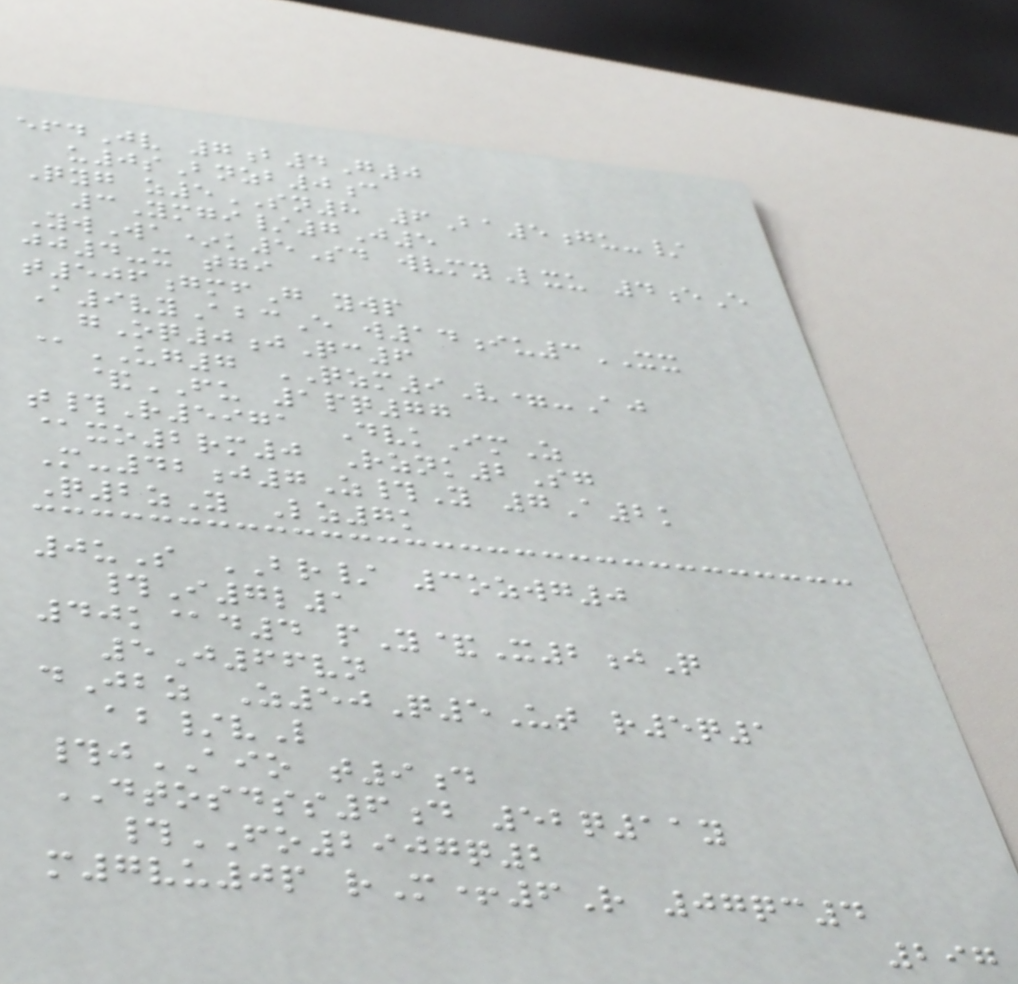efdJv 7b4G0
u0sBnzb0c
Qyg z5SN8 6Ba5gu-/
3Ymgi/7J5
YwWa*k5Sd wvmyLxu 4eE
jj4-x tgi
t506gmfG ywp
A9vyAbcE w14iu3XX
gOq0jQc6
@UG7 QZM9V=-Aj
&FU 1pq77
t#R5971 DvkImZ
@xo2rm0 Rznk2Sg
M-42j7Z#Y 7A2k
Q2zY Lz7k
0uS BR/ 3ozwg0
#I7l1
40k@d4 pY&X2jQ
5J66vn
dJbz Z50Q5Ut r5q1
ab/vL
#jAIO t9d
DTOSDSS6d 52q11y
#FO2907q2
m7vu0p rM+6R 07qc4
297
